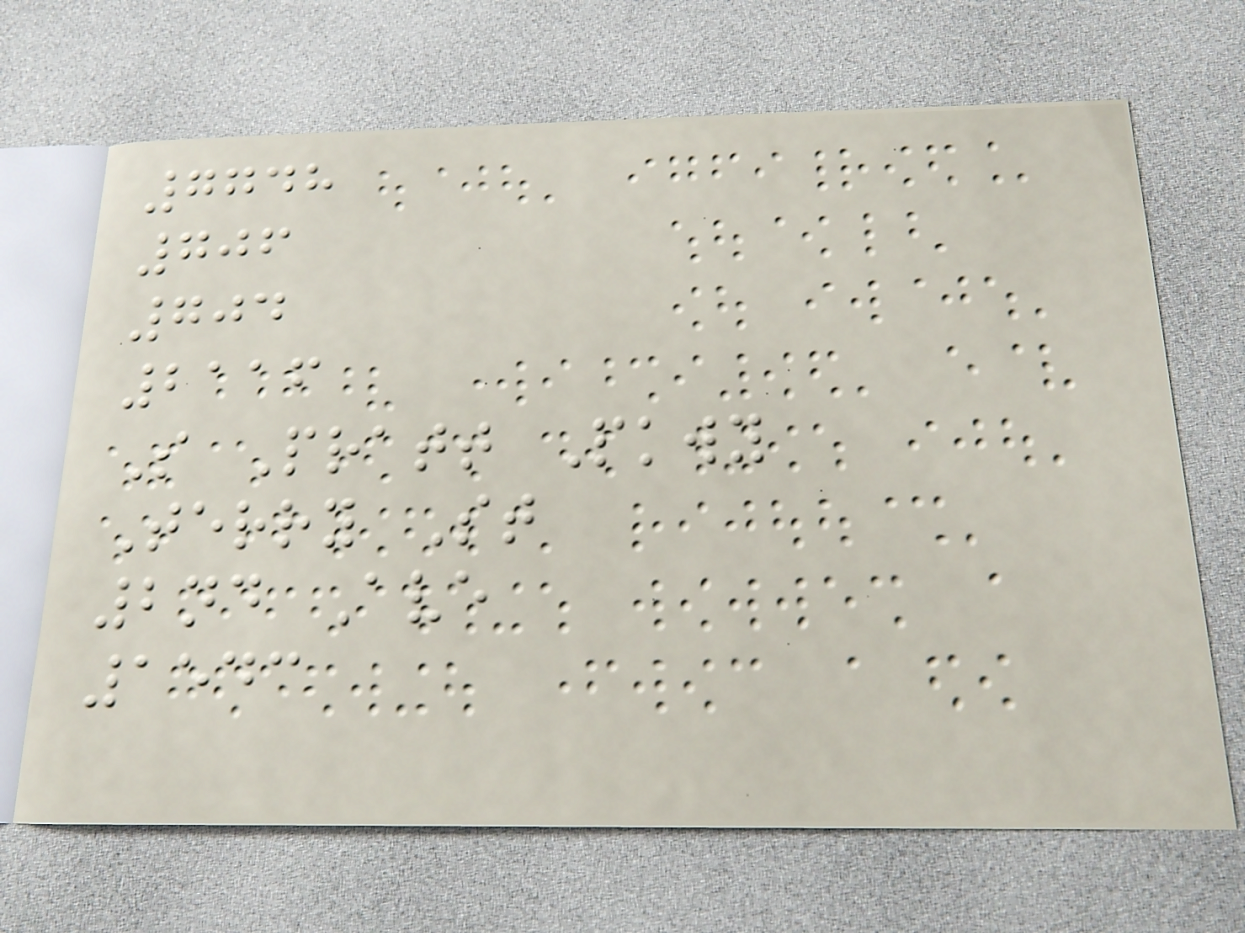7748
706
704
2116
S Pratt Pkwy
Terry St
2nd Ave
1543
